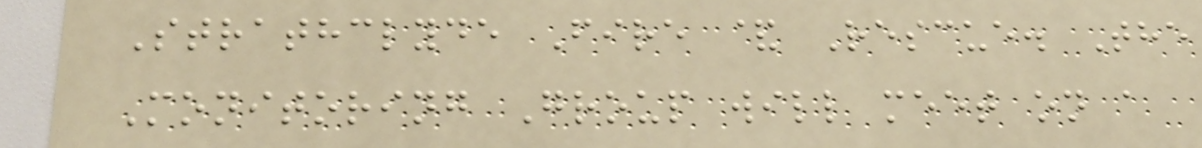Strathclyde Fire & Rescue. The
Monitoring Group will meet on a
